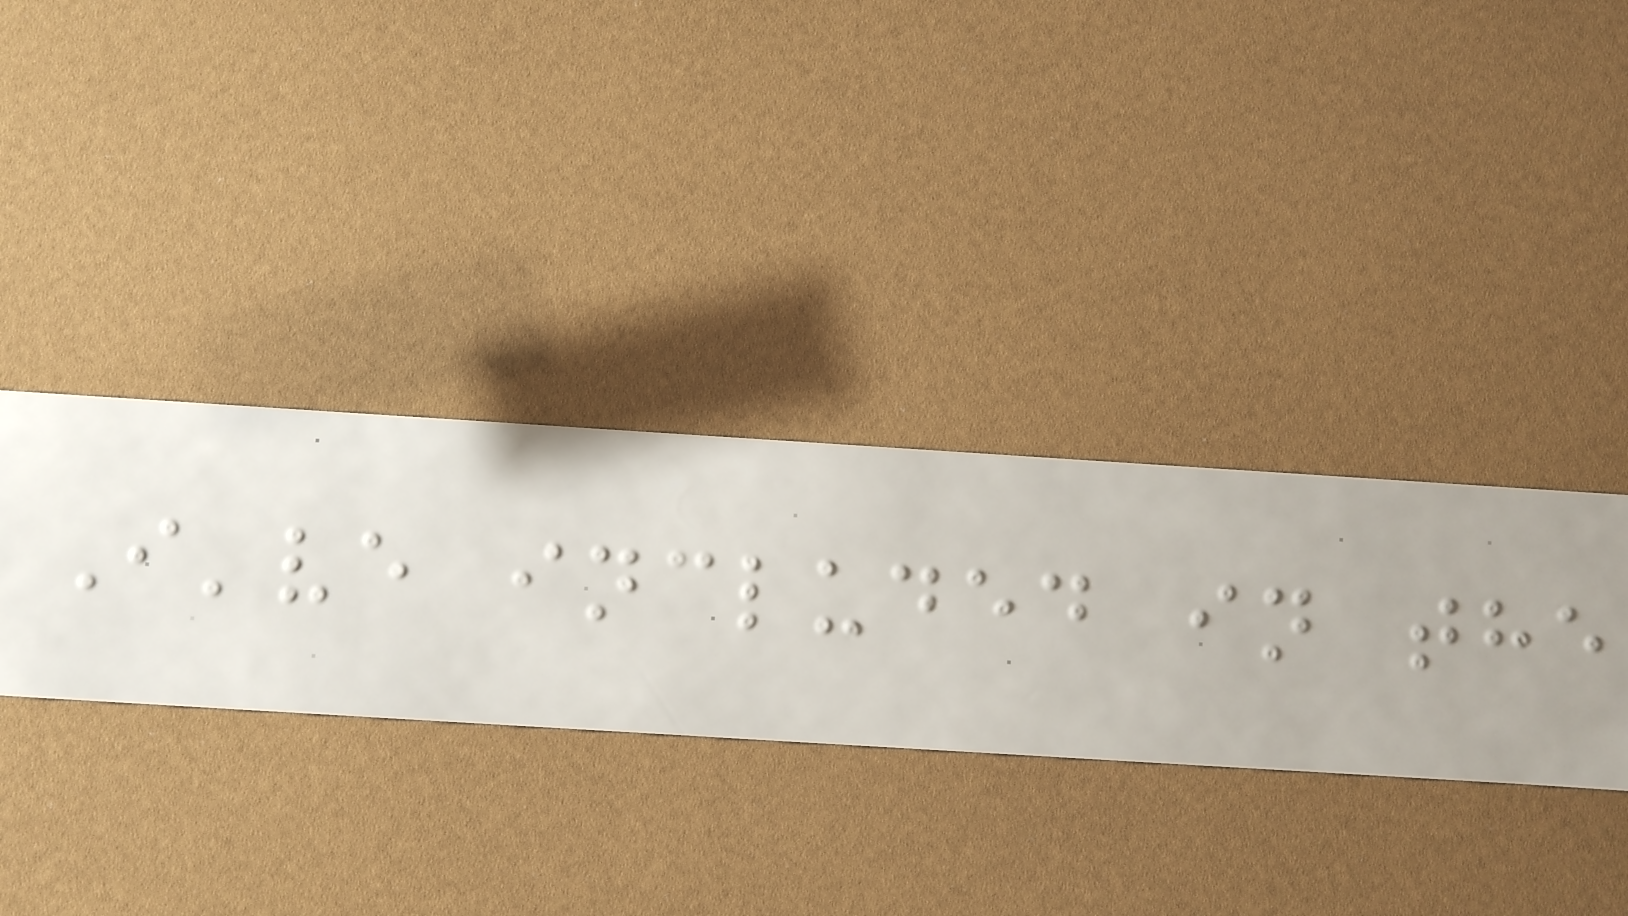I've included in the
